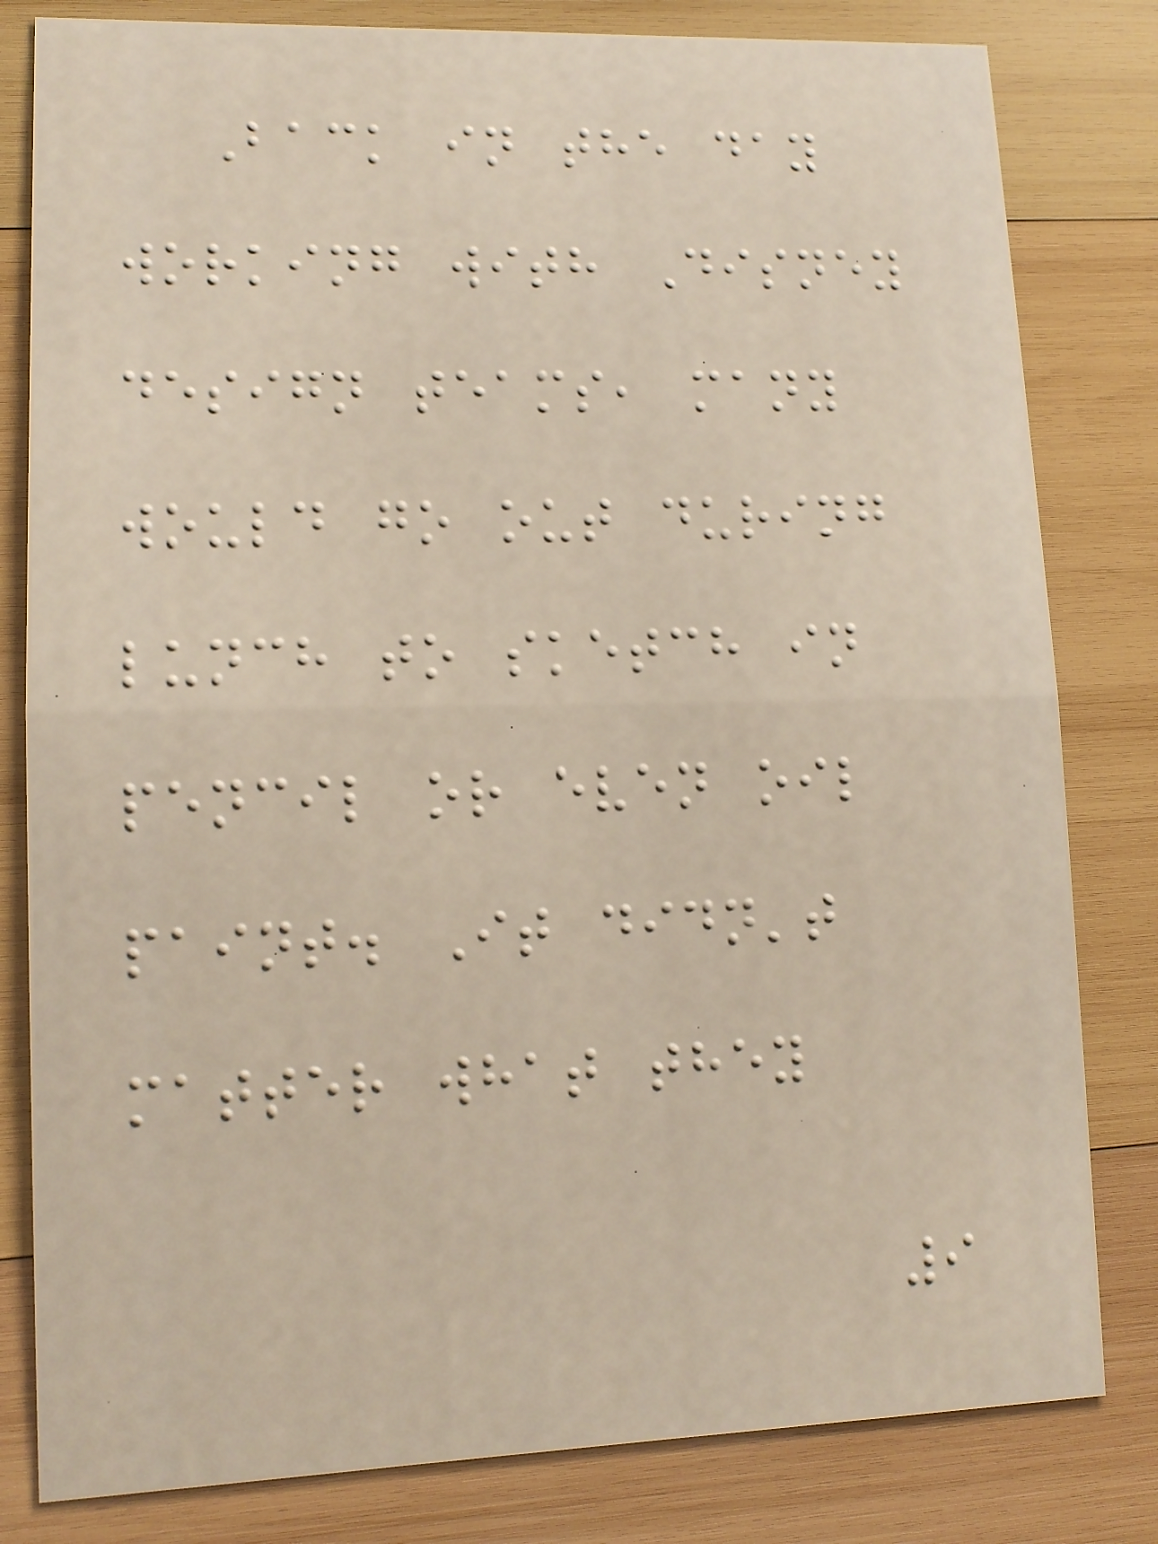Back in the day
working with Disney
design teams, many
would go out during
lunch to sketch in
pencil or even oil
paint. It didn't
matter what they
9
